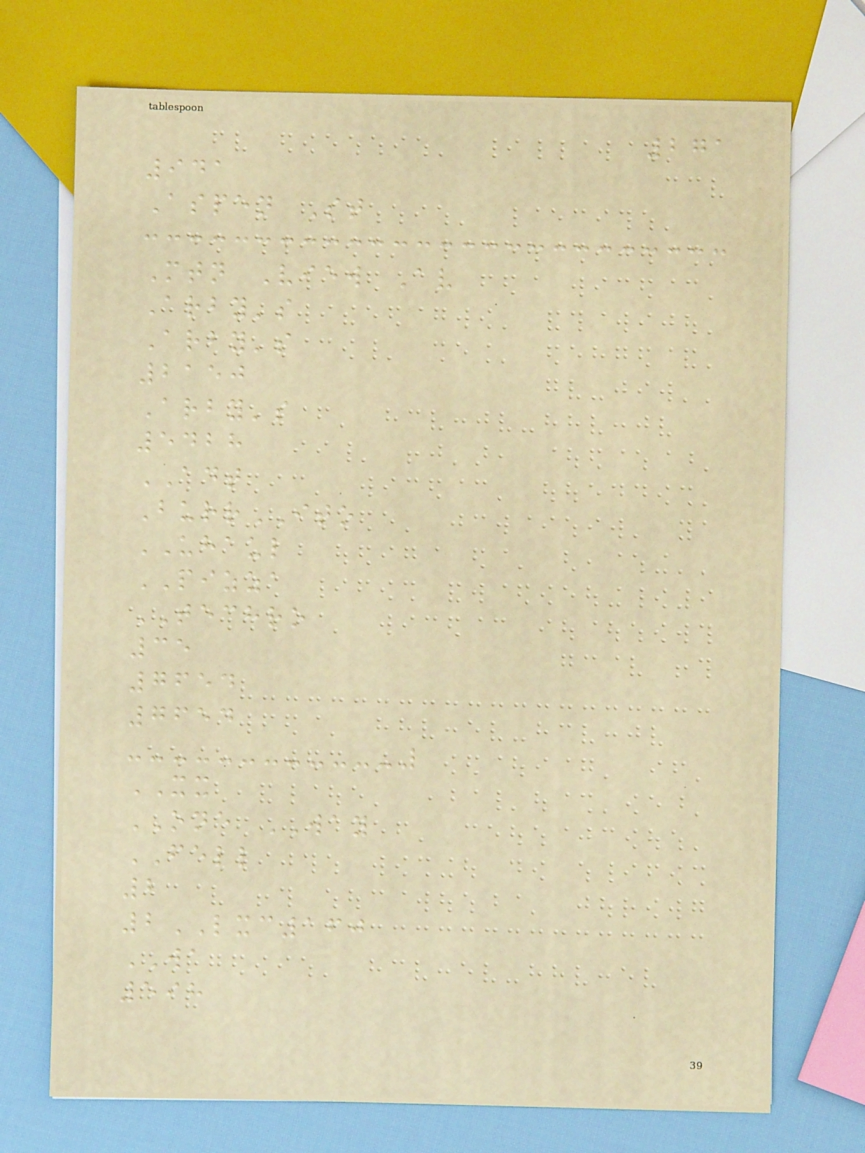271
941
Aspen St
Mtn View Av
Arby's
Arby's
2150
Arby's
5428
ADT
BurrITO
UHAUL
PIZZA
TECHRO
35
7654
7654
XX
ONE WAY
FELL
2
2LXC160
WA
598
